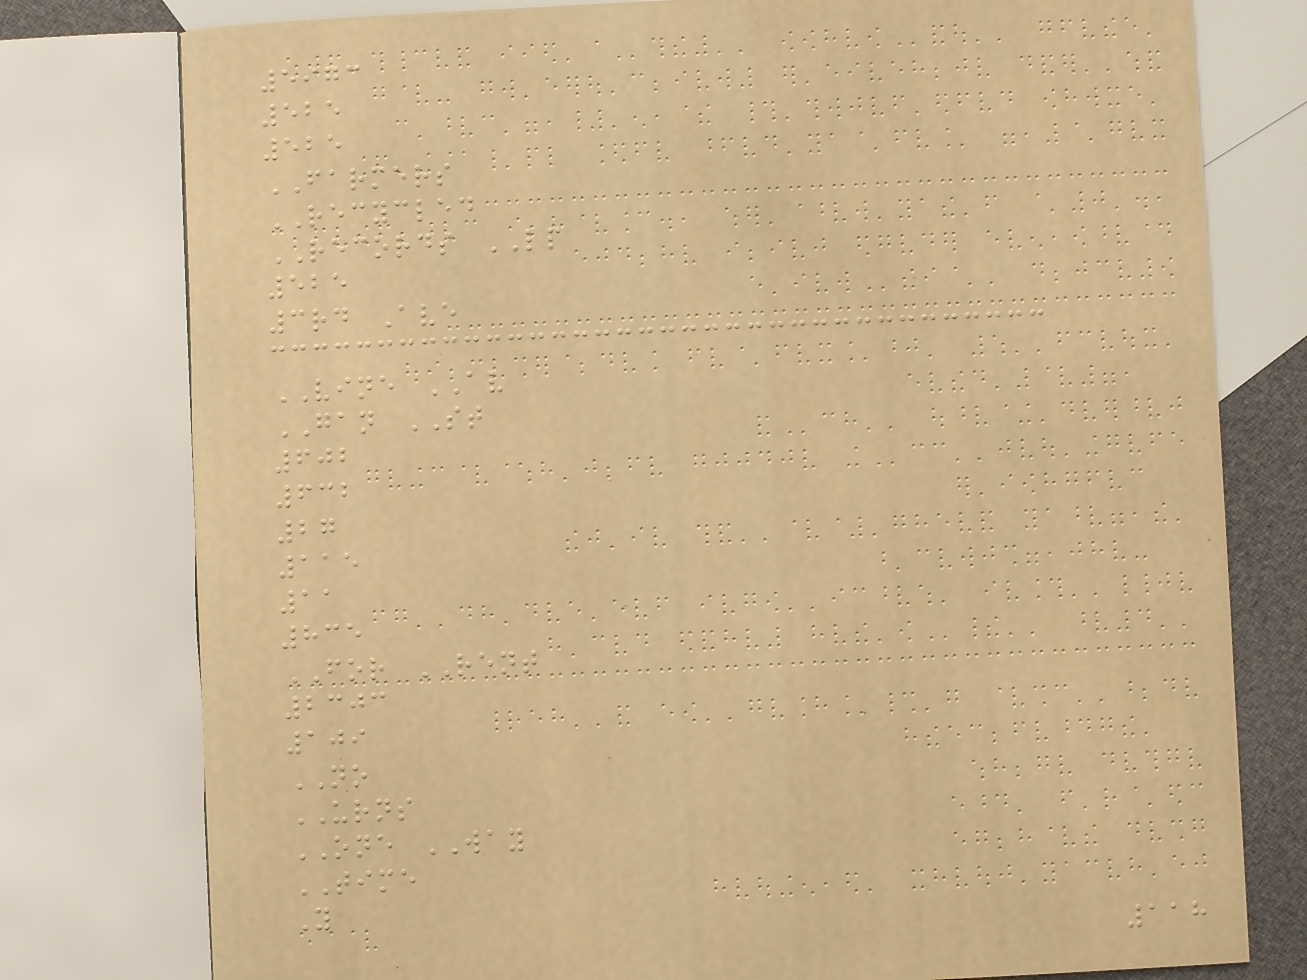5973
525
525
FARMERS
RECYCLED
RECORDS LP
525
3rd Ave
VINE AV
GAN ST
602
632
27
115
11
835
FOR RENT
2303
109
NO
URNS
ONE WAY
TIME
Y
118
